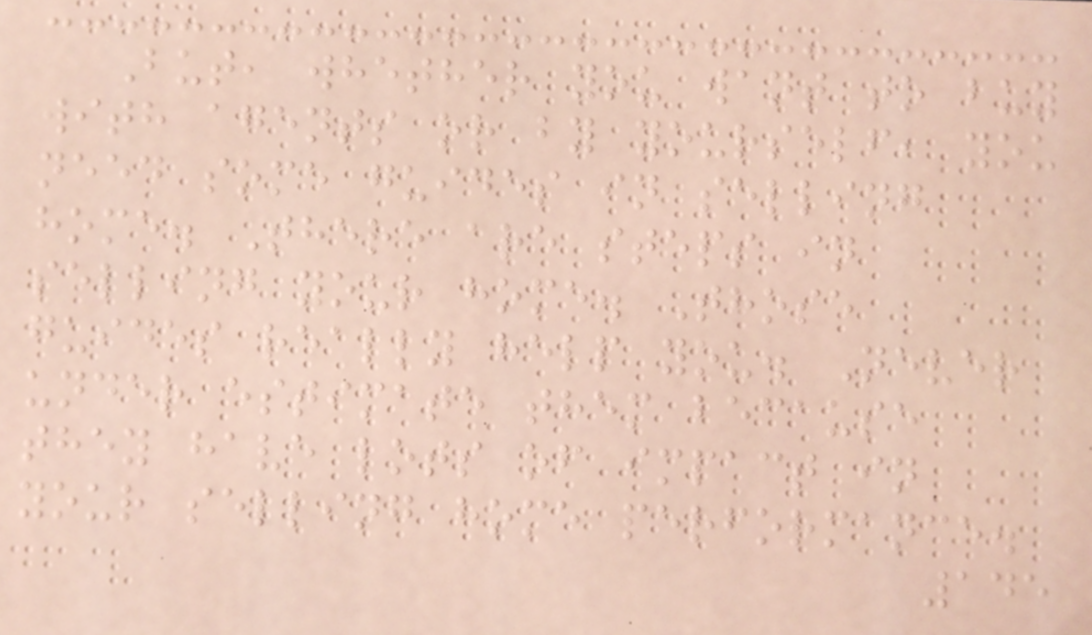But, whether you want to buy
with agents or by yourself, you
need some guides in selling
home. There are steps in
selling your home. Those
guides really help you. Never
under estimate them because
they have lots of impact in
your selling home performance.
145
